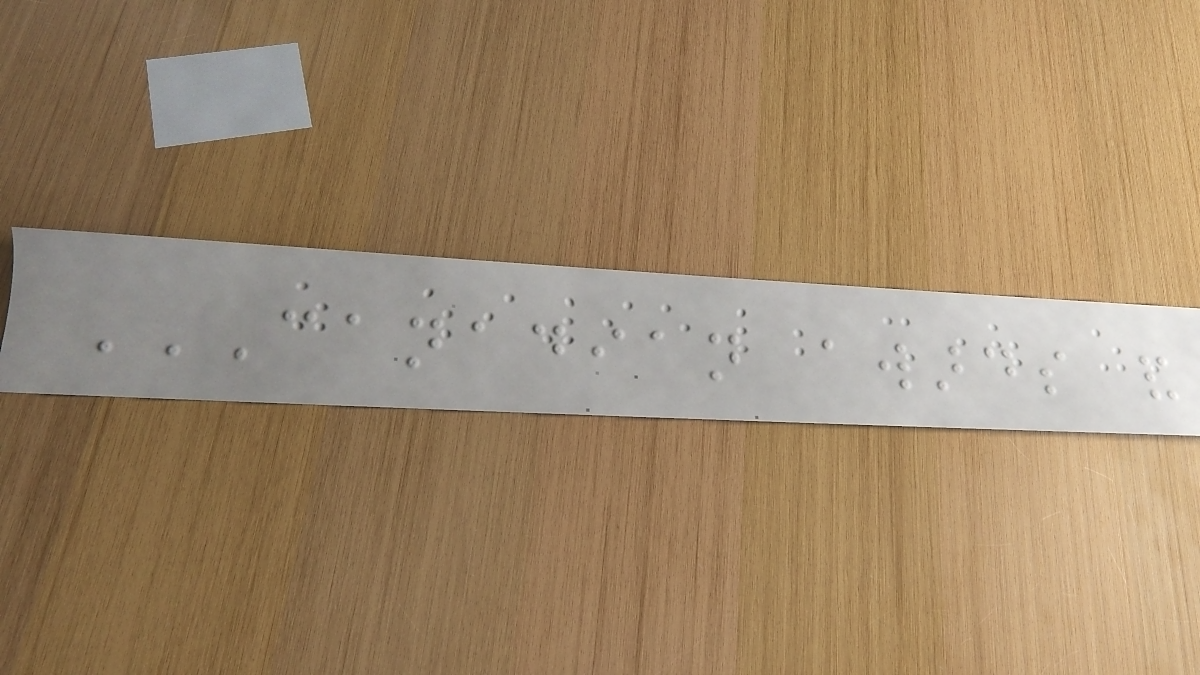CANADIAN AWARDS AND
